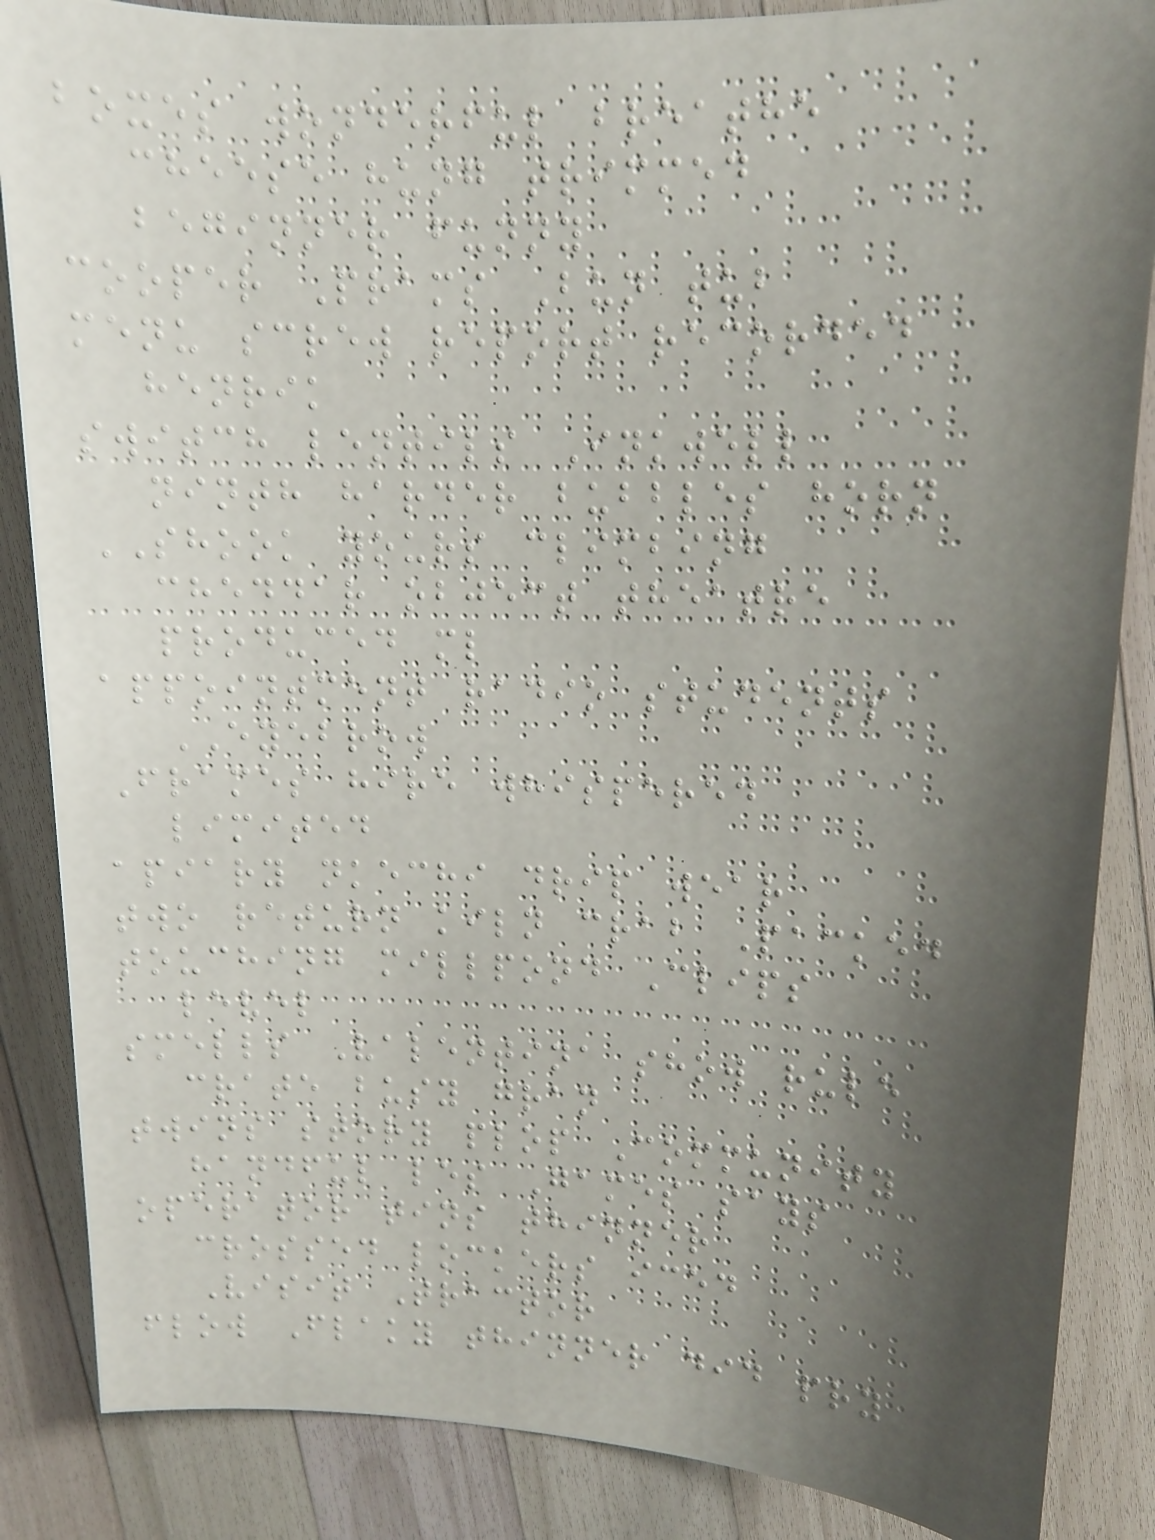boxes wonderful breathe
cheese hung trimmed
beginner funny
cooper Prams Bun tub
menu screw report recorded
henrik
switch lentils Inkwell
ninth harder bubbles horn
SHOOK yours climbing
cheddar object theatre
produced ml
appointment radio students
EYEBROW
Frames hire whispered
limited
apiary nkechi drip wear
two return kiln crab Packed
touching millpond Clips
level
smells Valentina show rule
crate busy gran
twins story plop Community
handful les Games says
operator tins thinner
crossed lockers iced
Visit Tractor
flow Flaky thinner did pry
